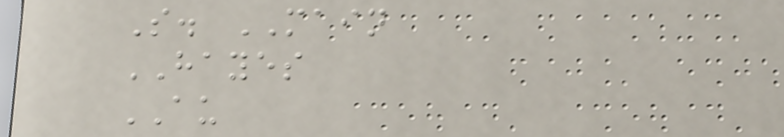S. MAIN
HAYES
AU
